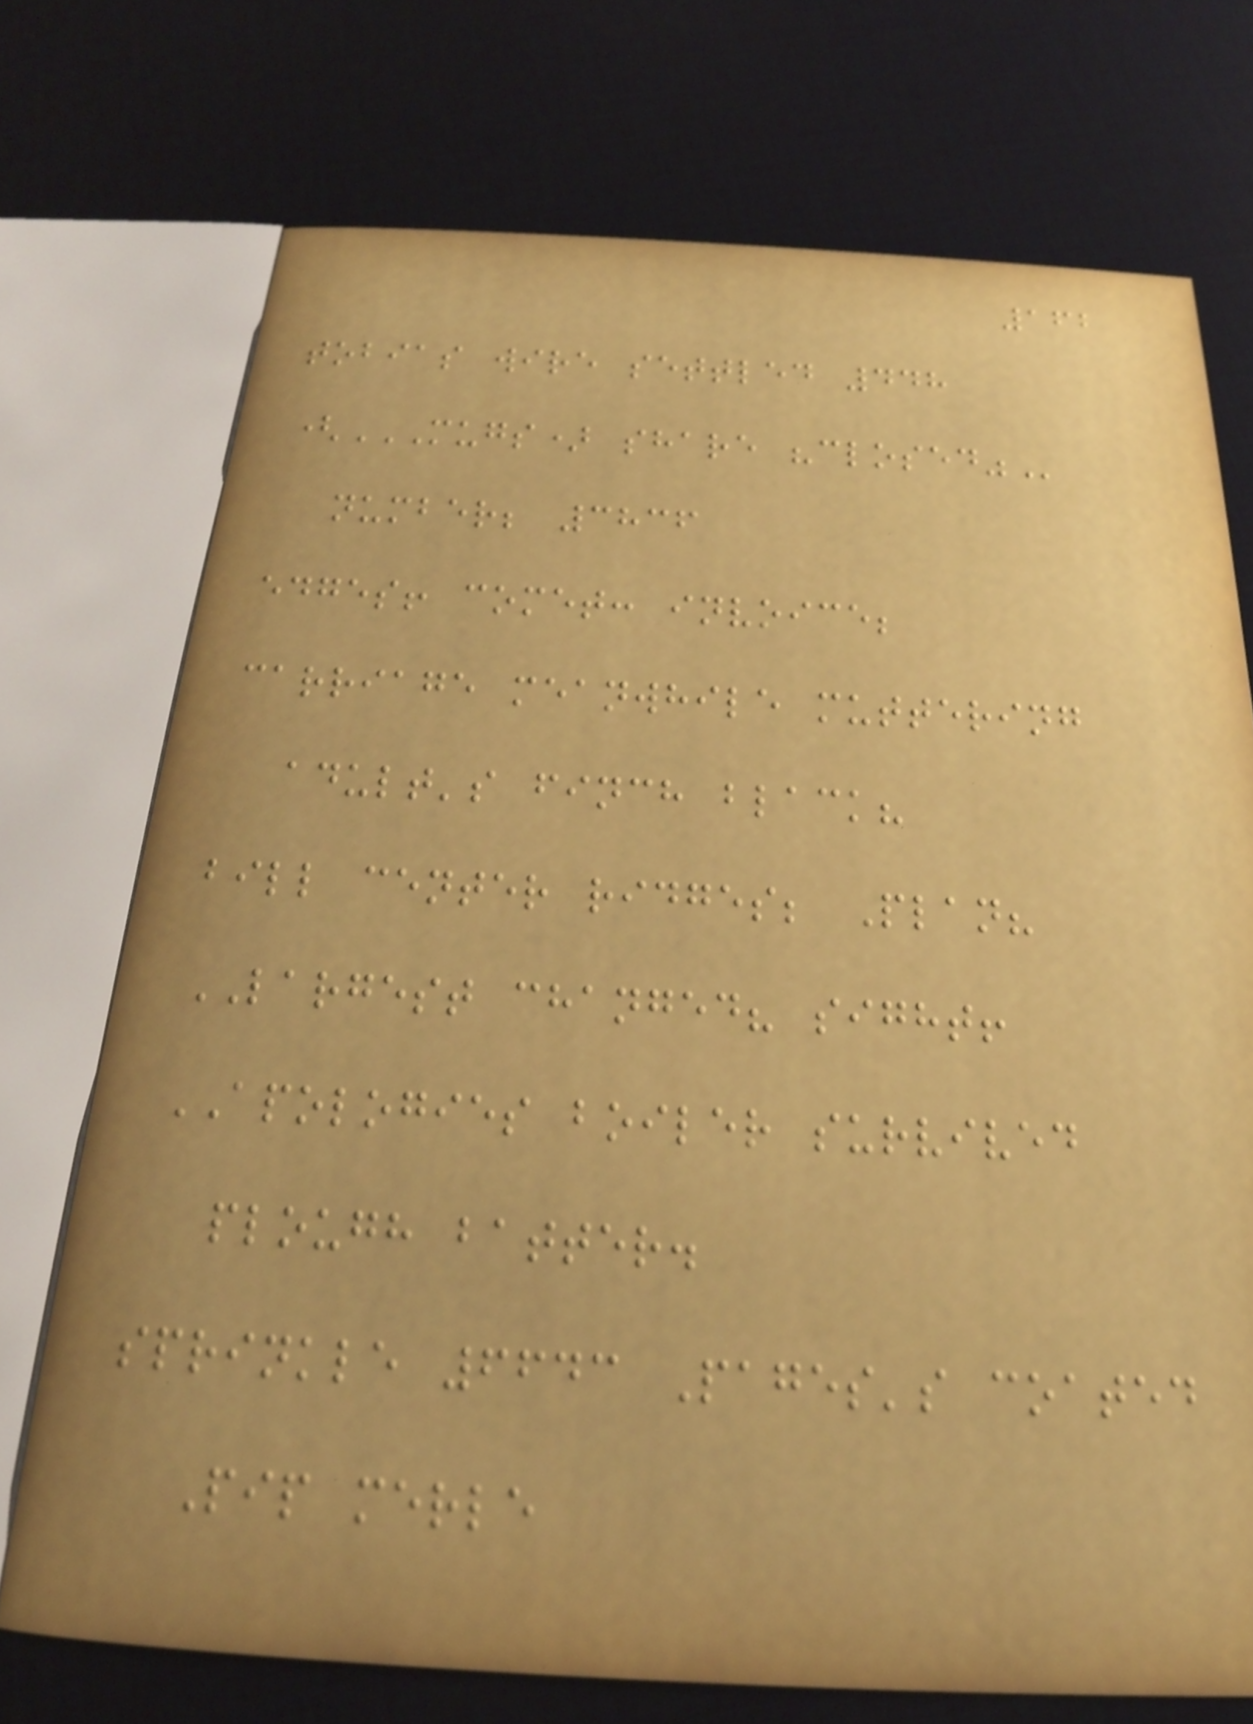162
tobias wire settled 448
(MUGS) SHARE "CLOSED"
number; 3836
edges! comet: invoice;
carriage meanwhile muttering
adult's finch black?
bill center ridges; Plan?
LARGEST changed? sight!
APOLOGIES boiler survived
plough batter.
sprinkle 6643 Pages's coated
Pip merle
